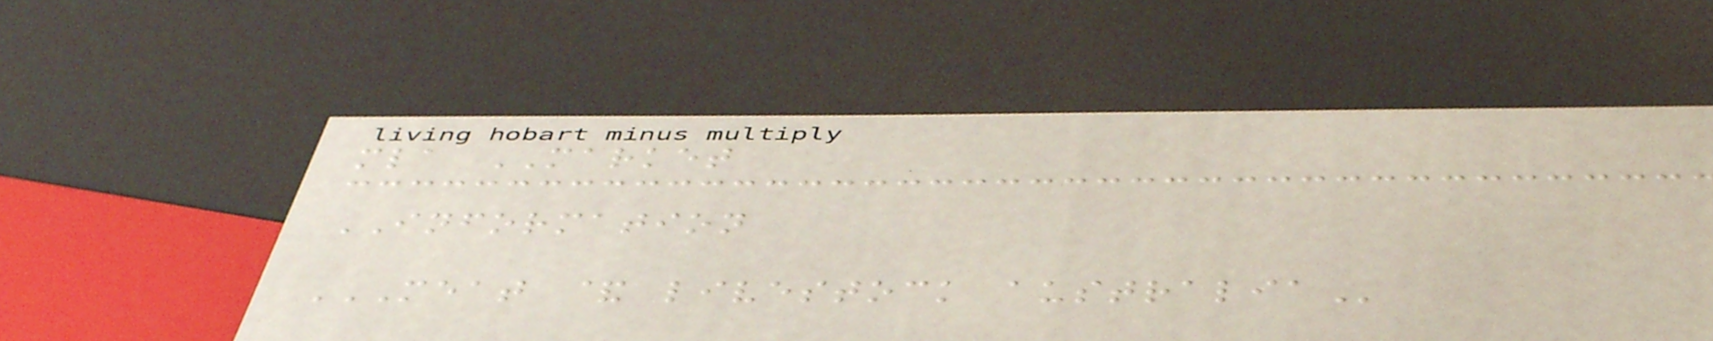mla MARKET
INFORMATION
MEAT & LIVESTOCK AUSTRALIA
